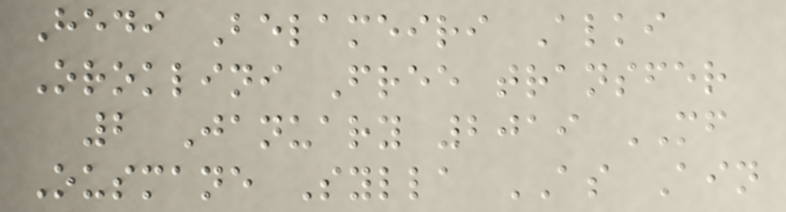Hedi Belameiri Alki
Oroklini Free transfer
2 January 2019 MF
Ousmane Sylla AS Ain
